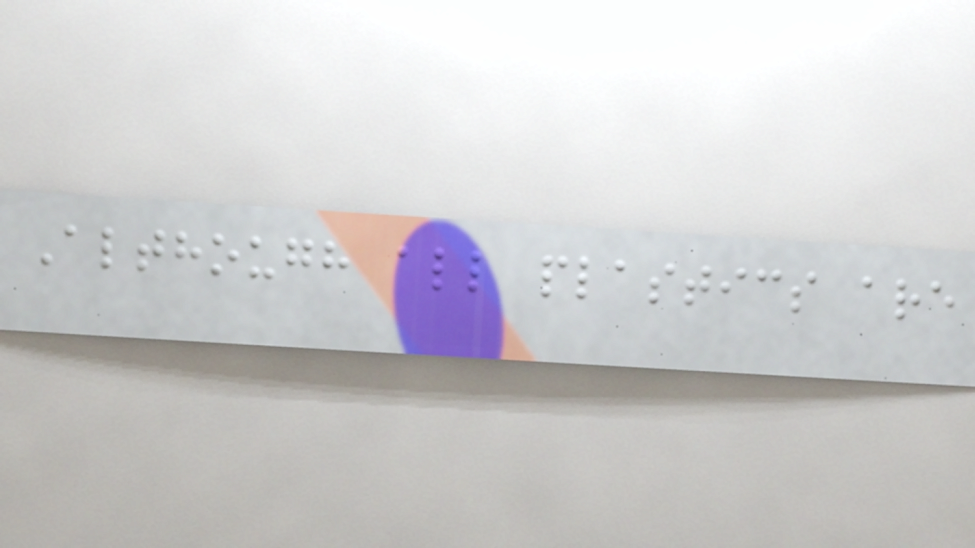Although all plastics are
